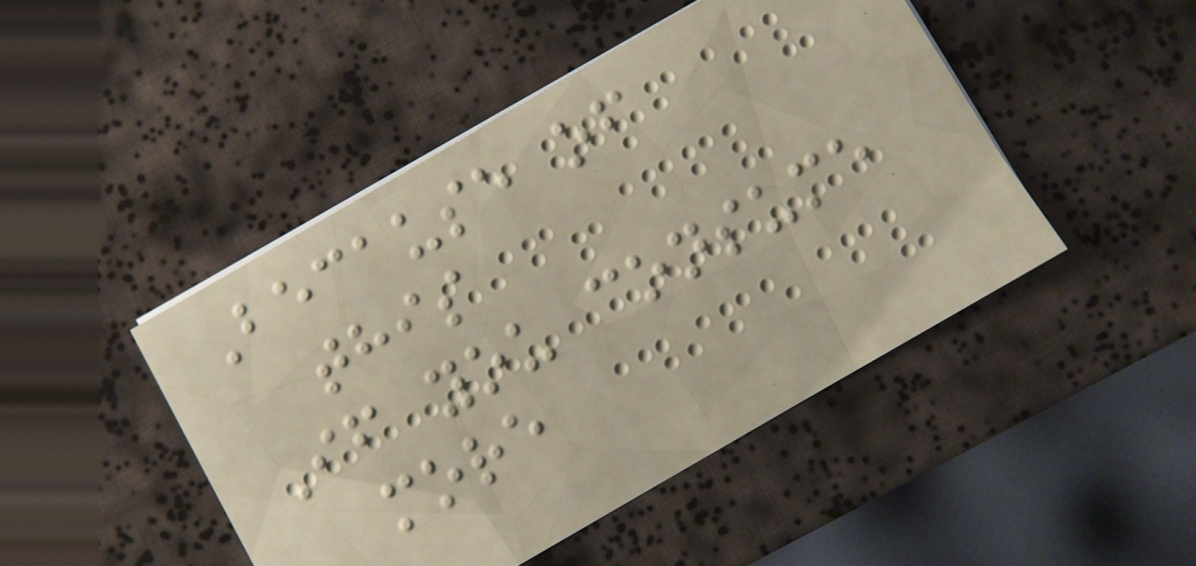Because of
this
If you consume
more
